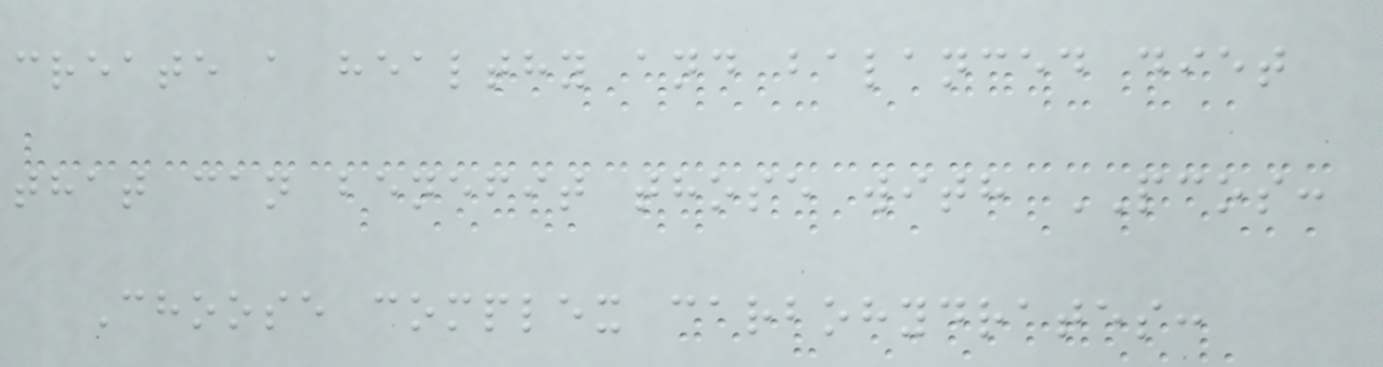create a healthy and balanced diet
that can benefit those with PCOS:
Choose complex carbohydrates:
